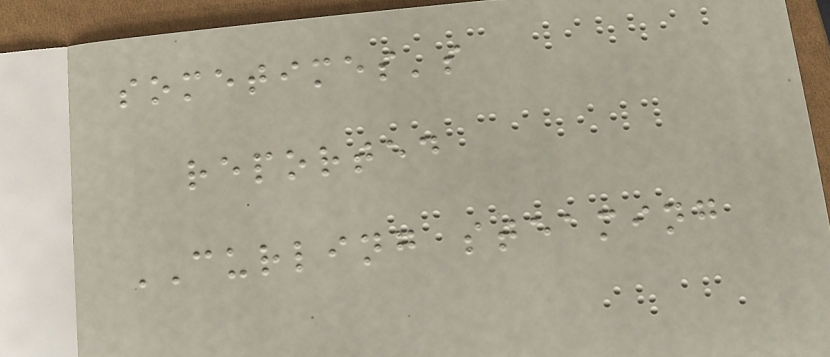sometimes's
reported
CURLING steaming
